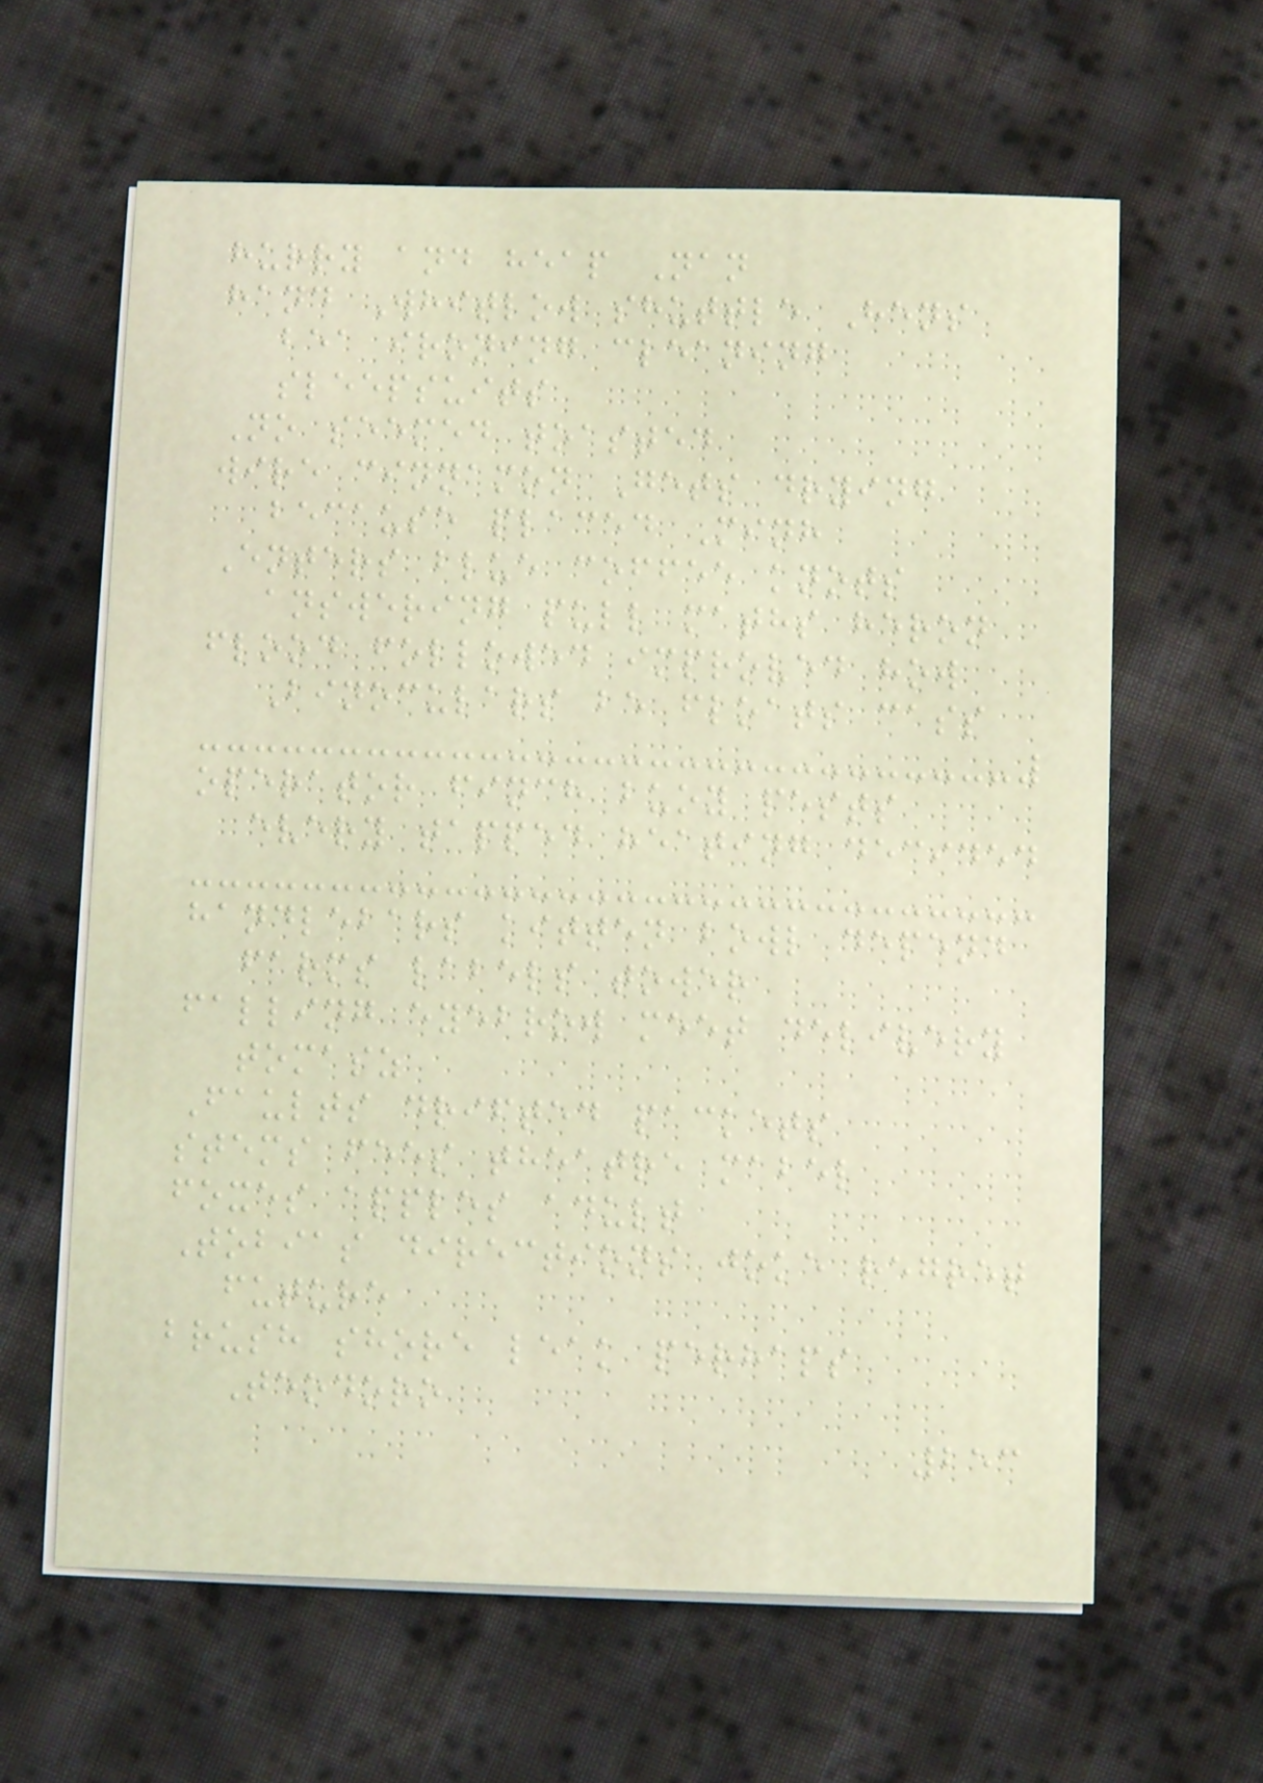hurry and heap Nan
hand Whitlow shuttle Hens
bea ironing cleaning
sleepsuits
No seemed toasted
wire cinnamon Gets drying
because placed Minh
Enters blue coffee knots
answering pull maths heron
flood followed improved how
Binoculars be floats cass
operator finch buoy pests
every tapped heating decided
handlebars kitten bowl depend
farms labels tower
falling eyebrow meet delivery
tomasz
Faults drifted packets
stems fees theatre mabel
foxes apples adult
Tobias directions joke regret
future
brush shore leak perhaps
Teodoro
253
